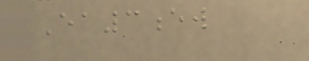Ea3ew
